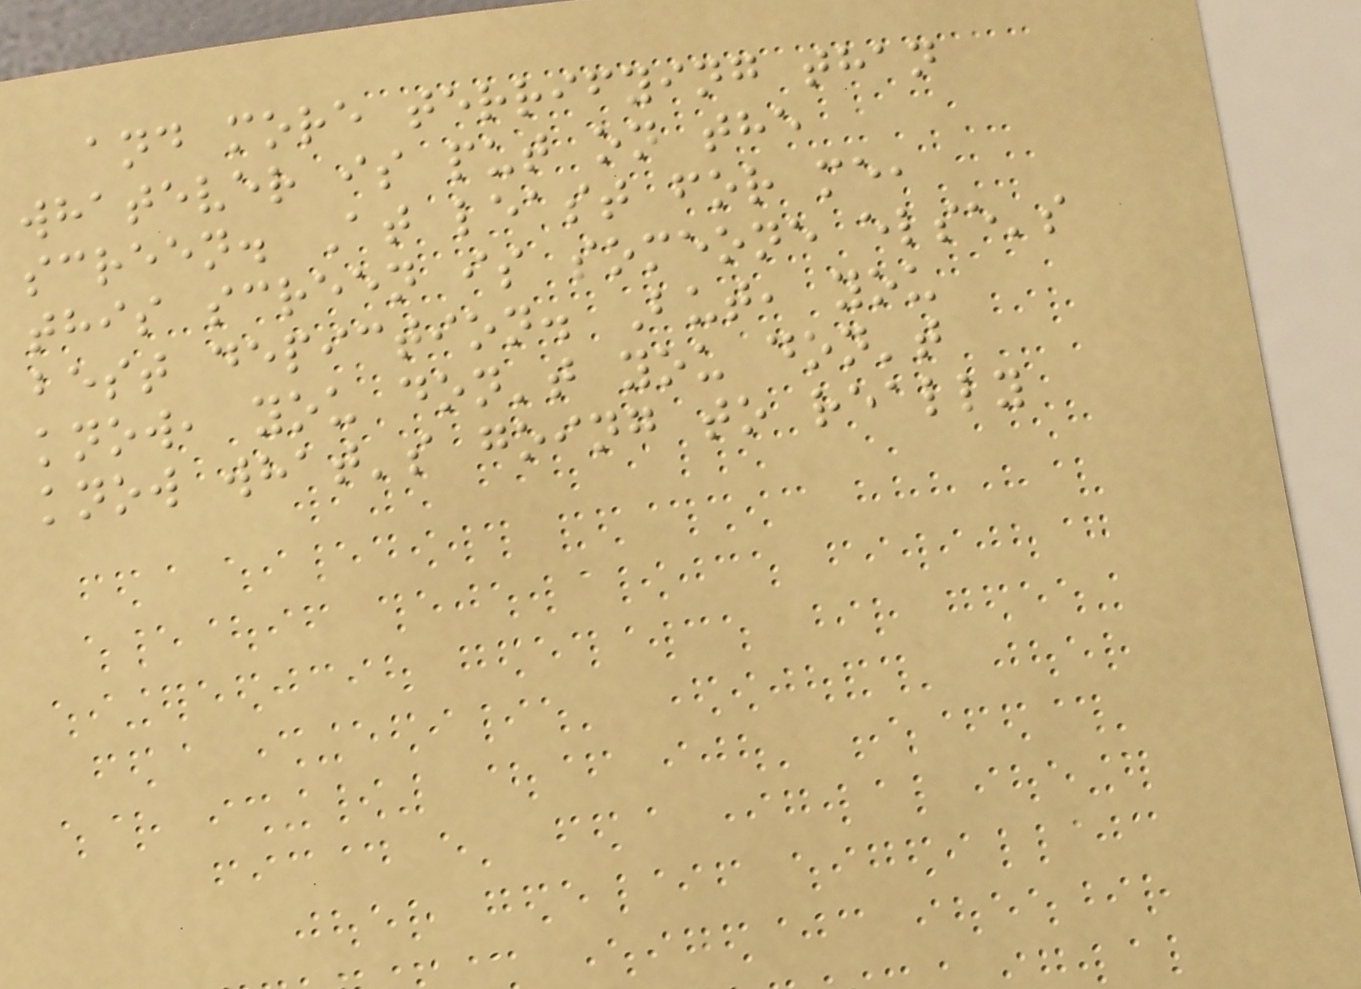and more terrifying than
whatever is put on the
screen. At least for me,
this screen is someone else's
best depiction. But, you
know, you don't you don't
know what's going to really
